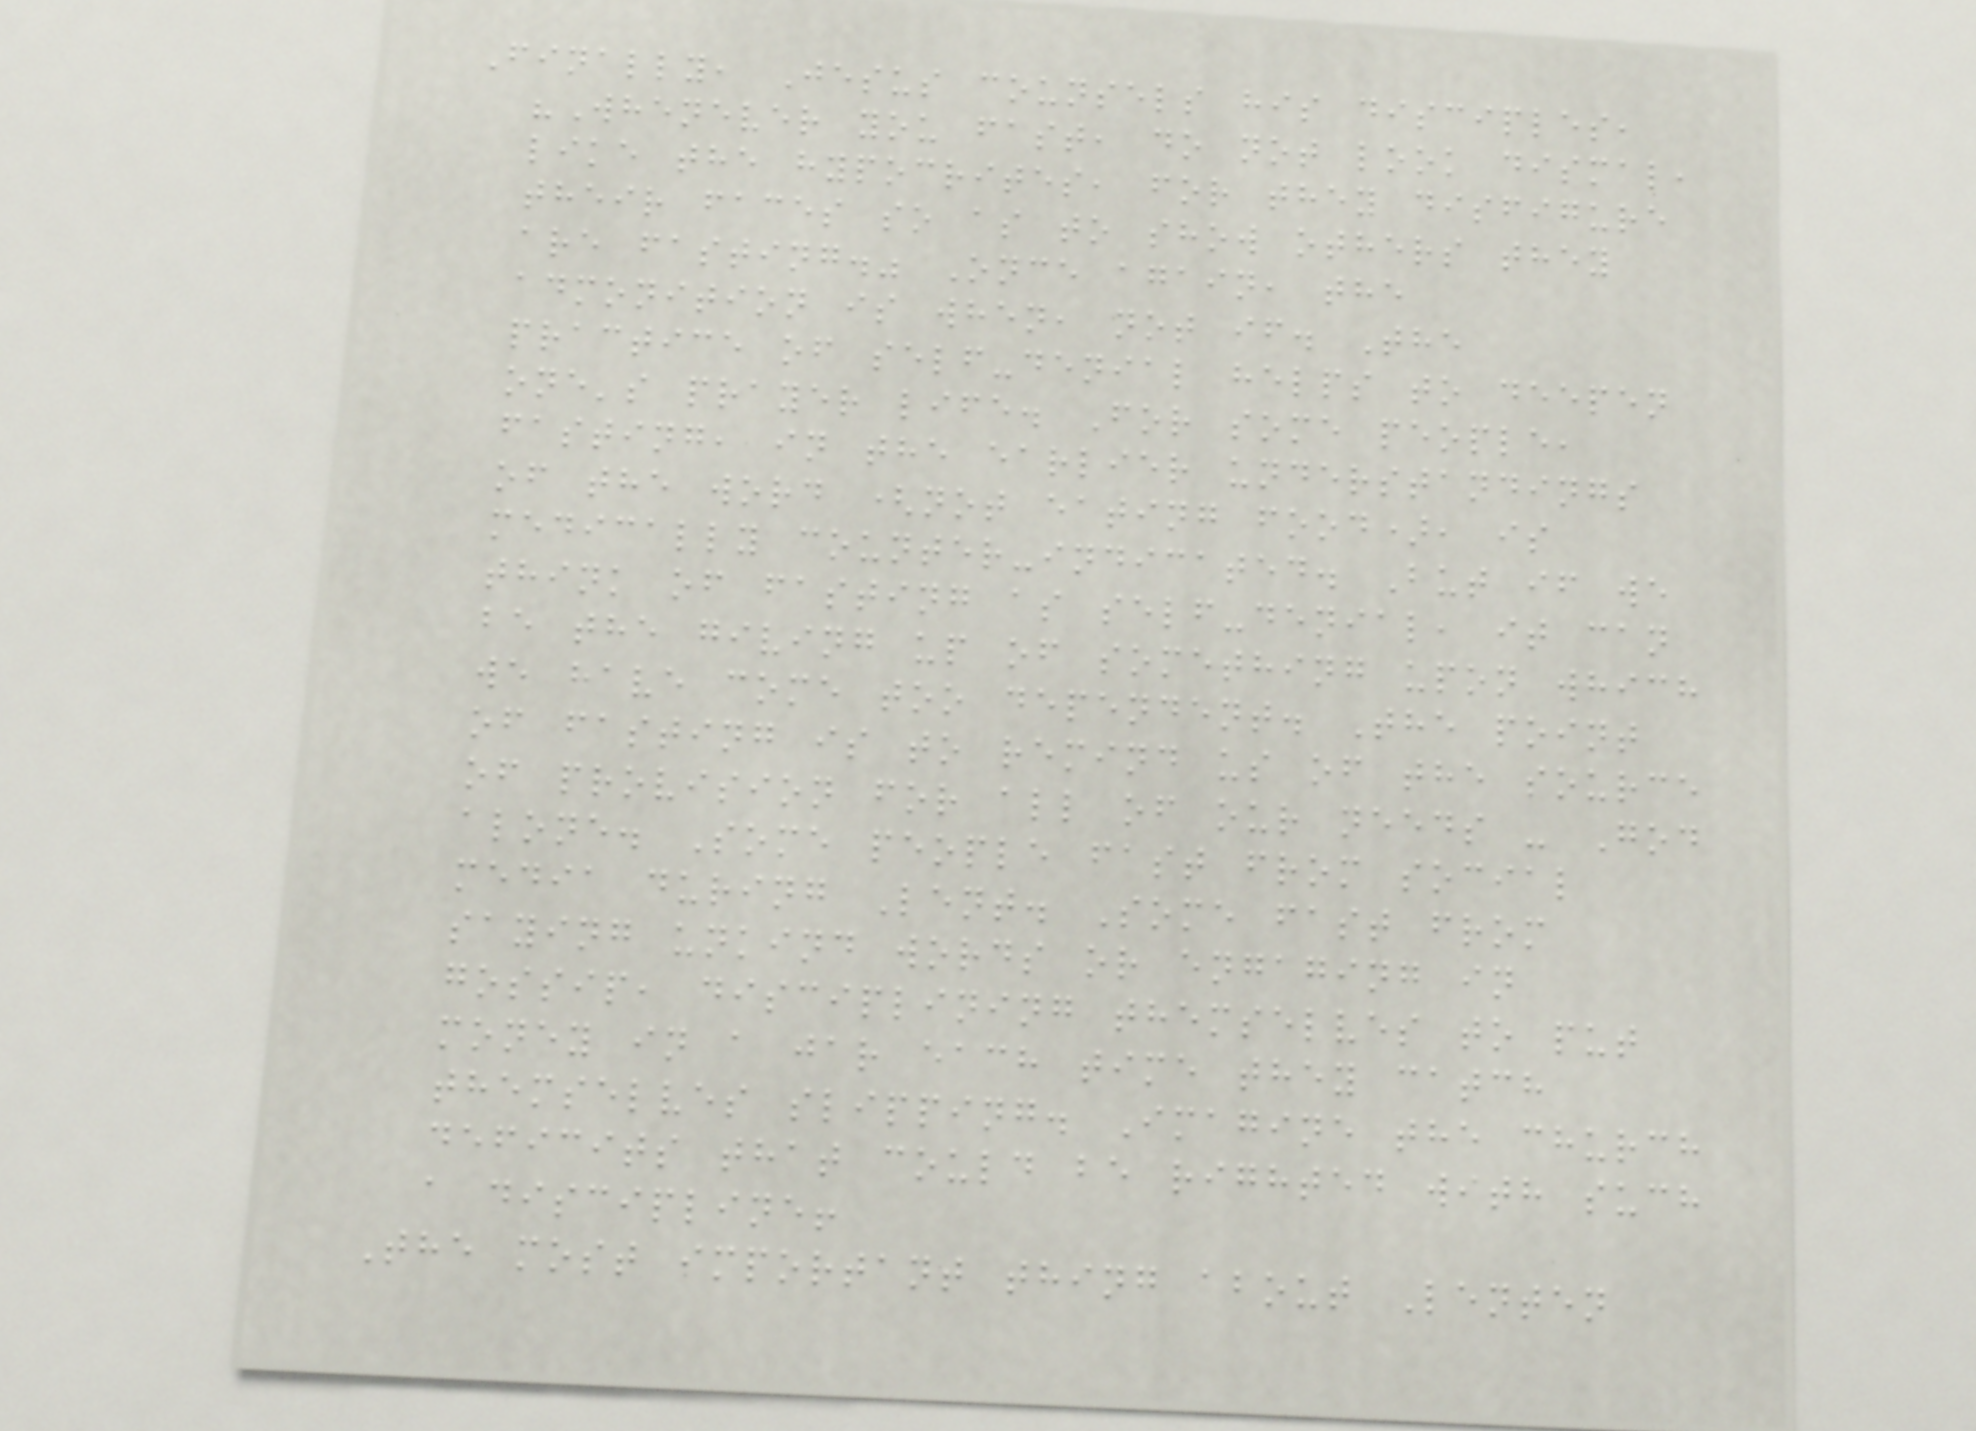Finally, Jesus counsels his disciples,
"Whenever you fast, do not look dismal,
like the hypocrites, for they disfigure
their faces so as to show others they
are fasting." Once again, the
admonition is when, not if. The
practice of self-denial helps to deepen
one's prayer life. For some people,
fasting, in the earlier understandings
of the word (not eating food), is
medically counter-indicated. But if we
think of fasting as self-denial, it can
be the giving up of something upon which
we have come too dependent. The point
of fasting is to remind us of the source
of provision for all of our needs - God
alone. Some people fast from social
media during Lent. Some fast from
saying unkind words or engaging in
gossip, disciplining themselves to put
money in a jar each time they catch
themselves slipping. Imagine the church
deficits that could be righted with such
a discipline!
The most important thing about Lenten
